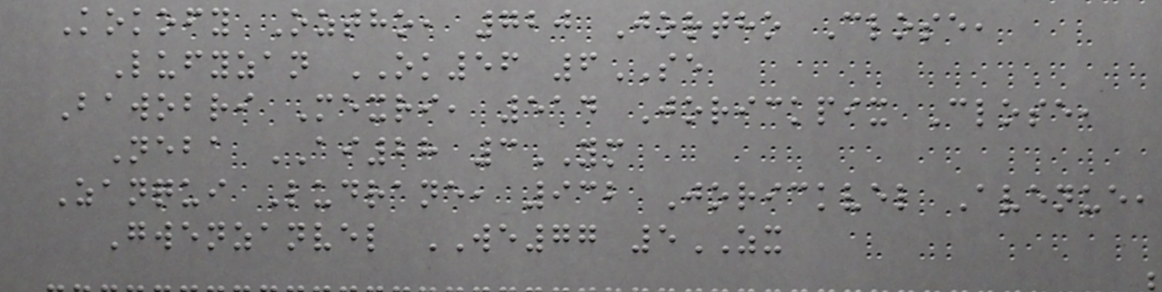Kokofy Oztho, 720 Jortho Close,
Lufyzan OK56 6SE
Bawobri Mexri, 514 Jorickpix Close,
Neba AI28 3YM
Zanqui Ludrane, 932 Jorickvel Avenue,
Gwenzanvel WE77 5ZX
